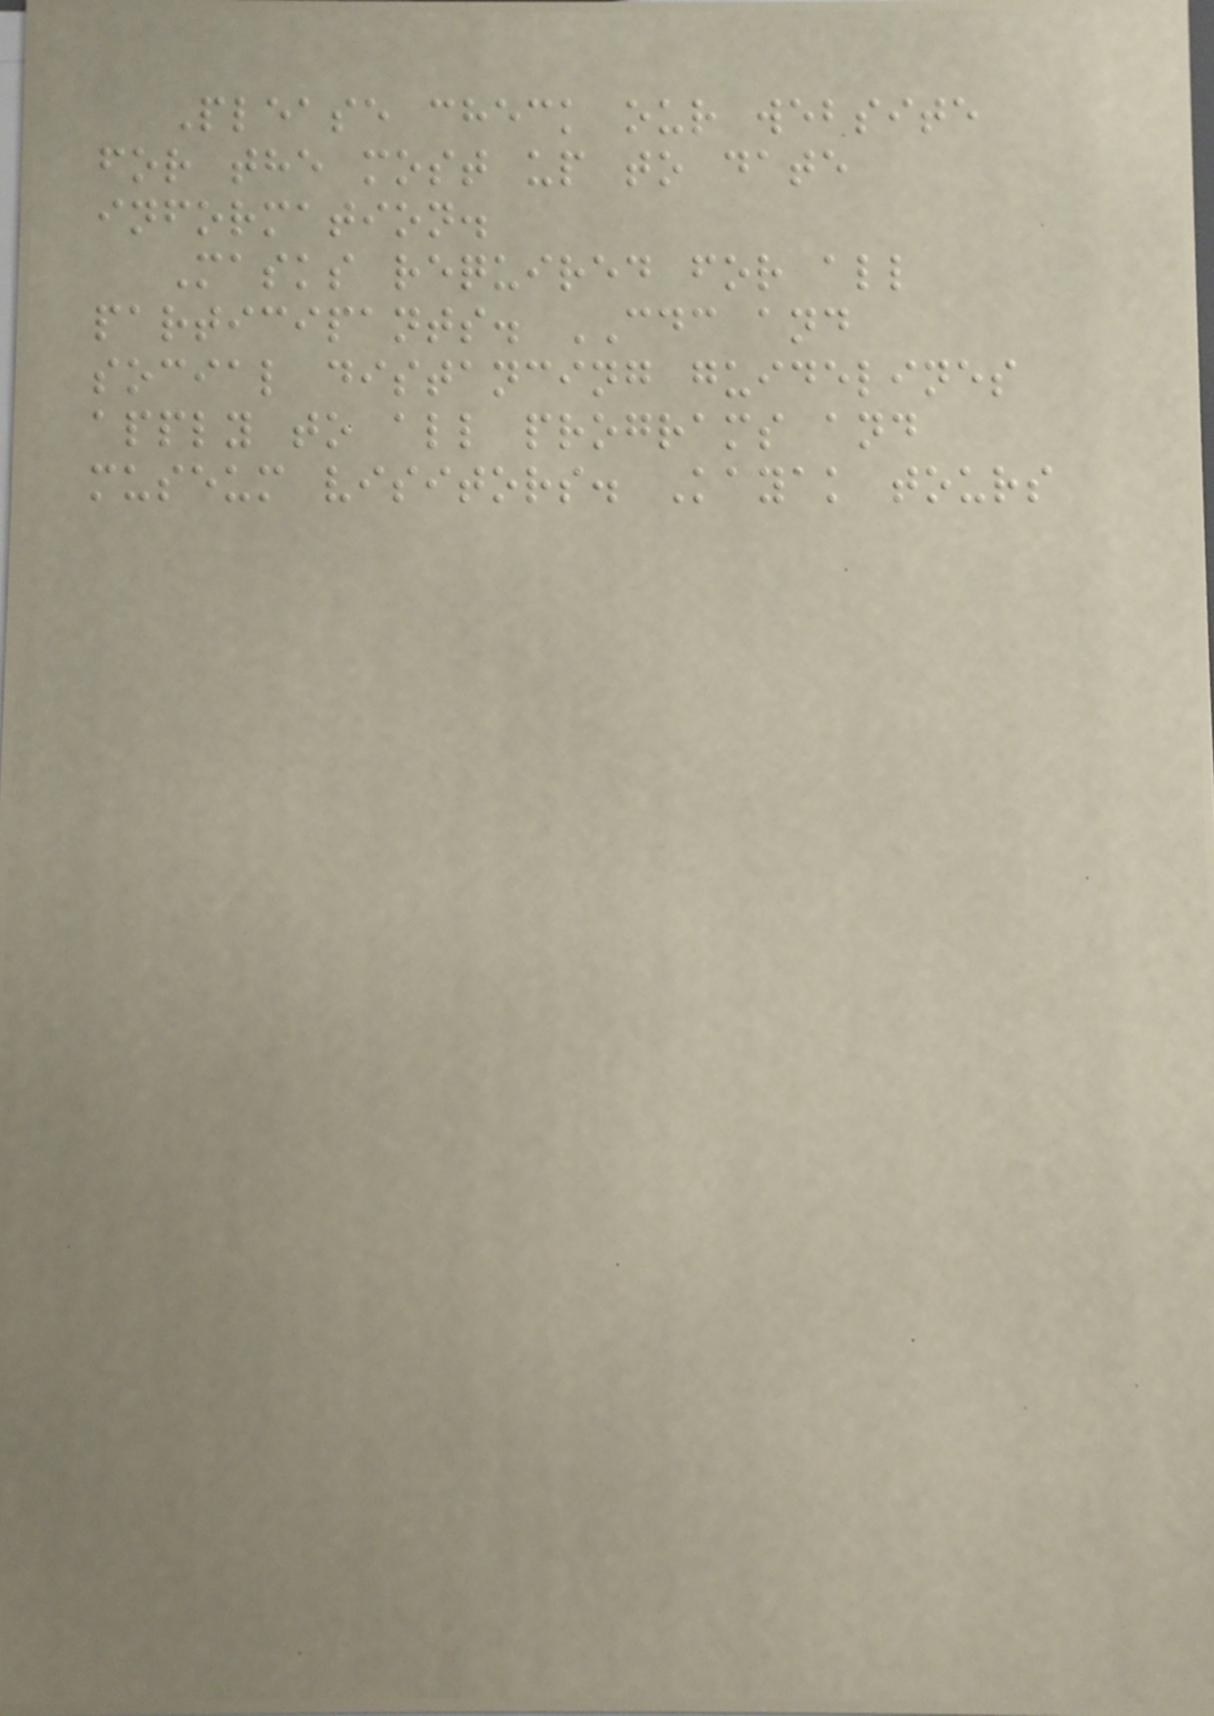Please check our website
for the most up to date
information.
Masks required for all
participants. CDC and
social distancing guidelines
apply to all programs and
museum visitors. Kayak tours
